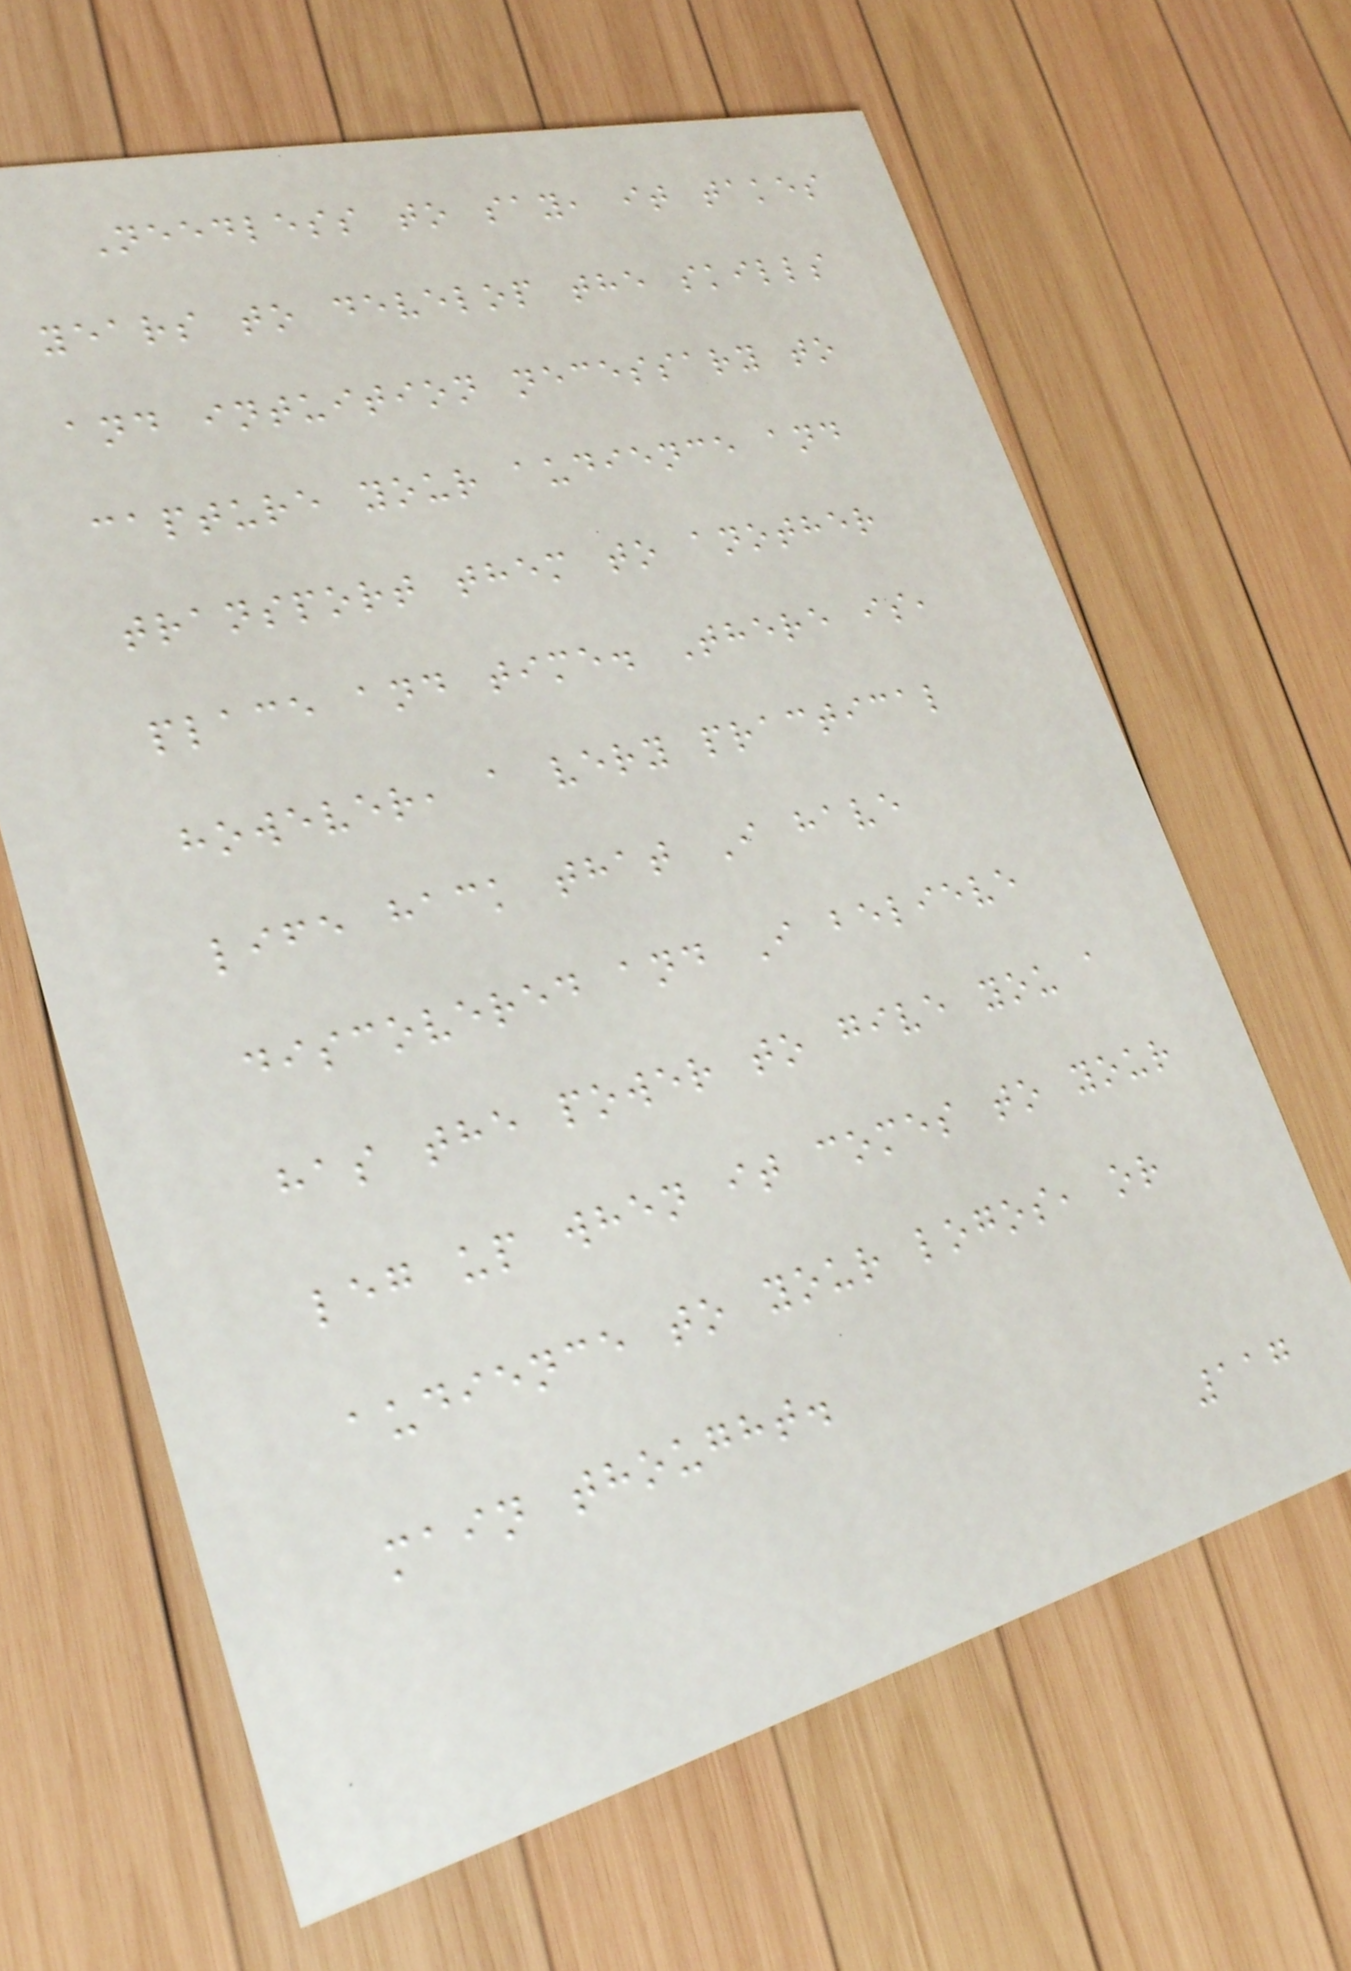Needless to say, it takes
years to develop the skills
and intuition necessary to
capture your audience and
transport them to another
place and time. There is,
however, a very practical
life hack that I have
discovered and I believe
has the power to give you a
leg up when it comes to your
audience to your logos, or
main thought.
117
